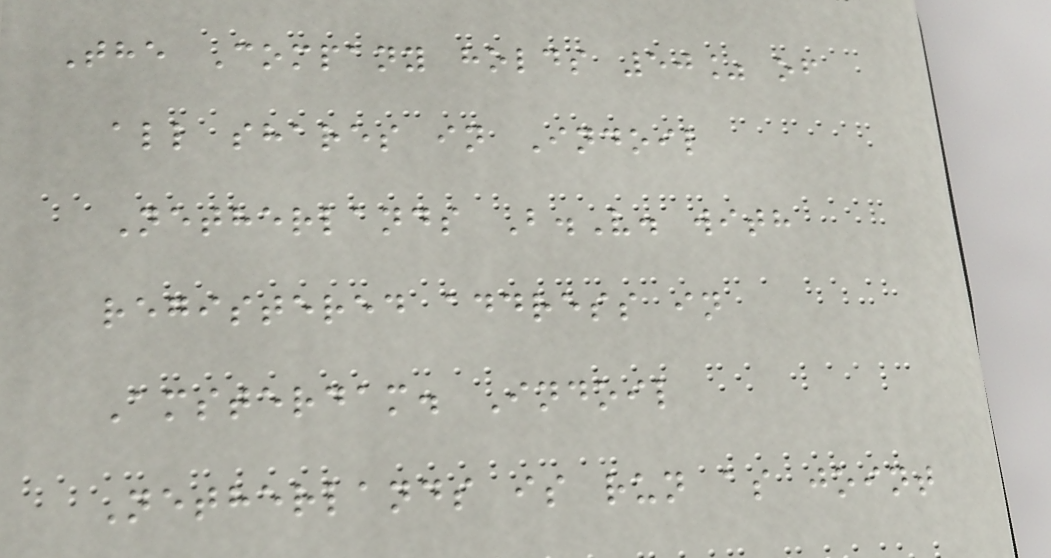The Company holds 50% of
all shares in Indoil
Netherlands B.V. with
registered address in
Amsterdam. Indoil
Netherlands is run as joint
